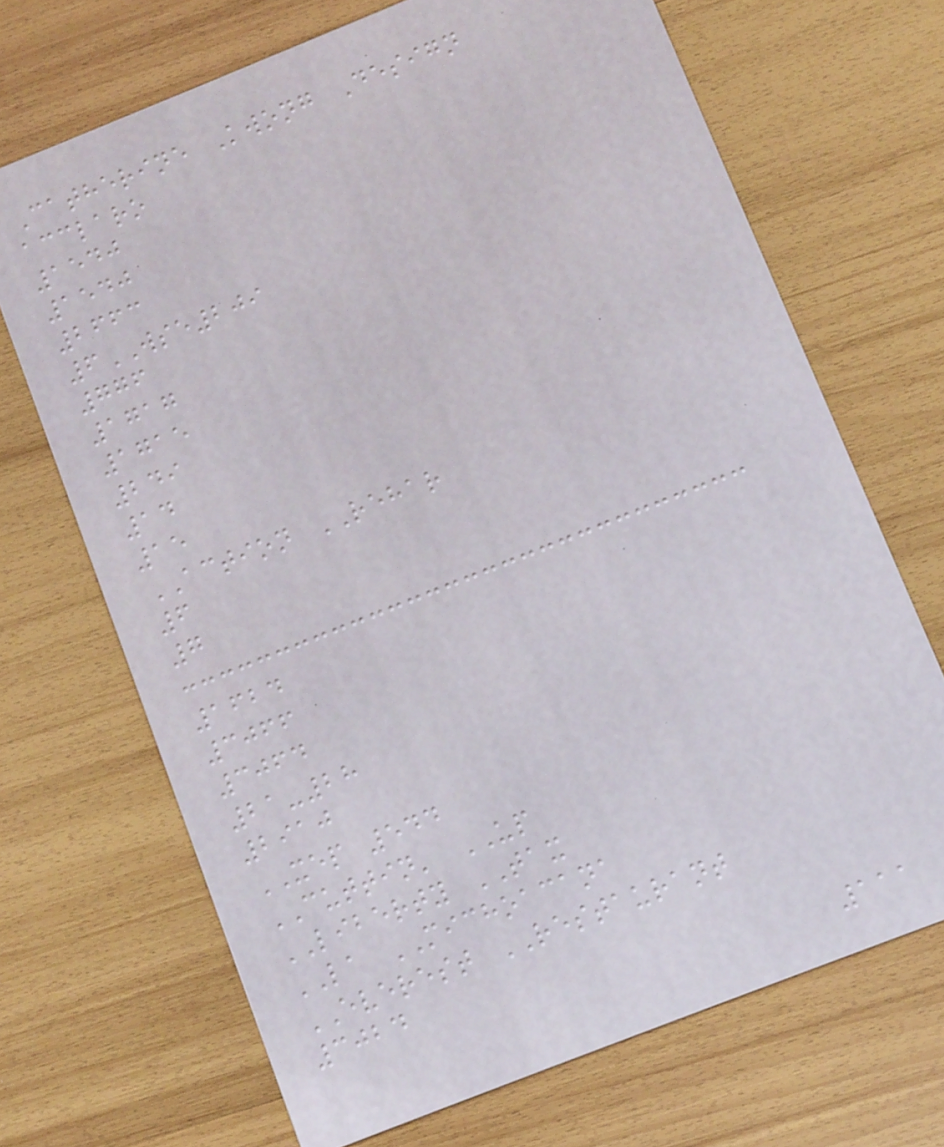Catherine Kwong Design
acclaro
1540
1540
2663
6WSE209
776
1717
1715
249
14
15
ACTION REHAR
6
7
1624
3066
3064
21-28
2910
XEP 544
CUTTIN' UP
LIBERTY TAX
LA MICHOACANA
EVEREST RESTAURANT
3024
111
